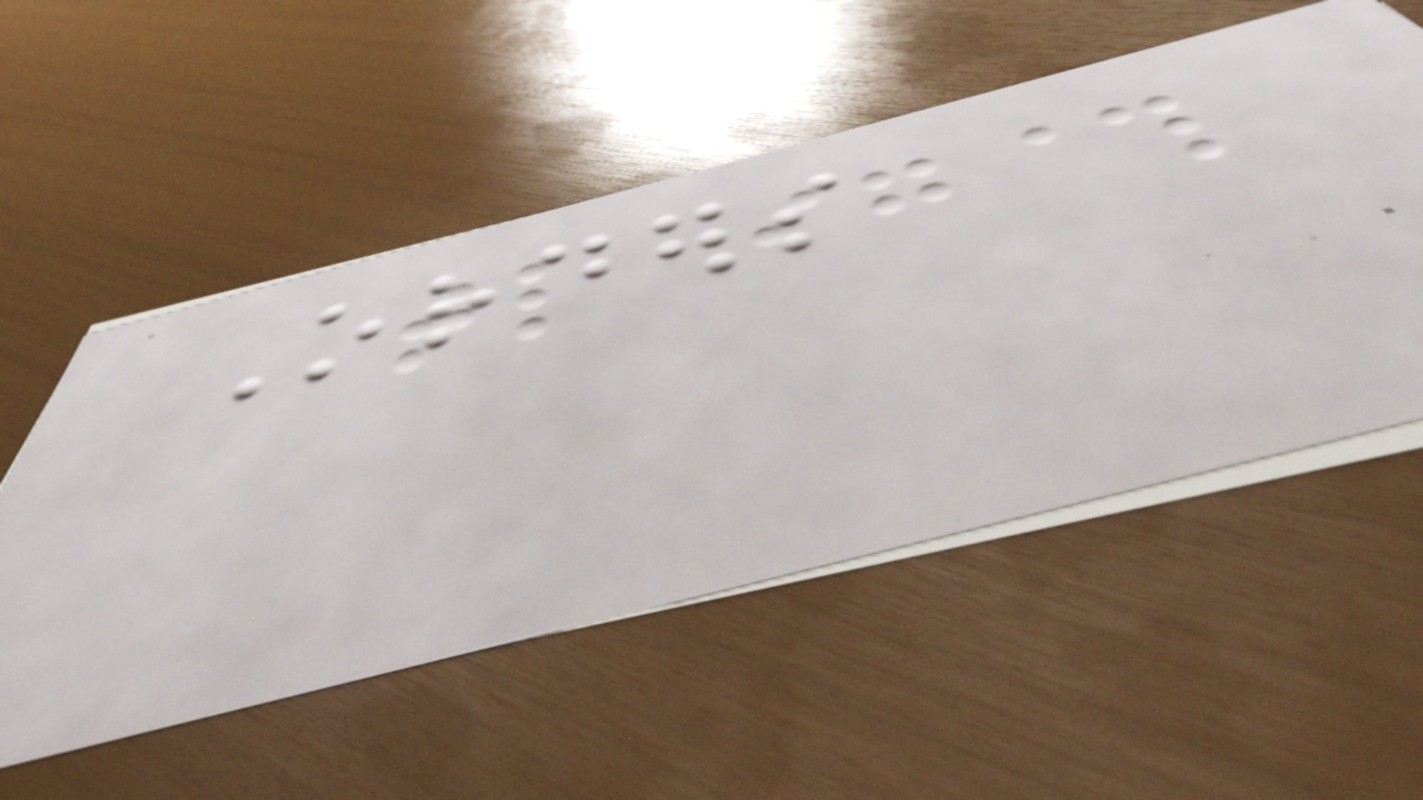Orders
